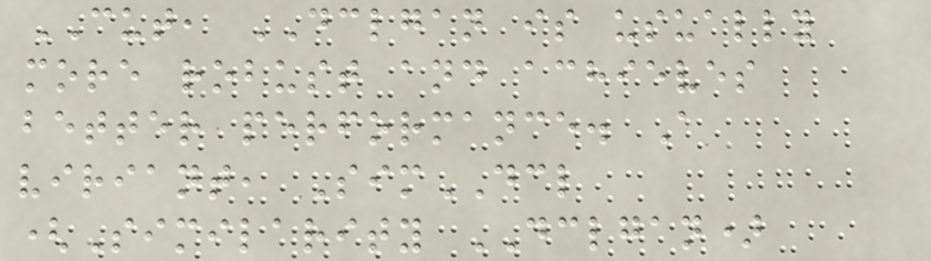CUT, DCLGAN is usually
more robust and achieves
better performance. A
viriant, SimDCL
(Similarity DCLGAN)
